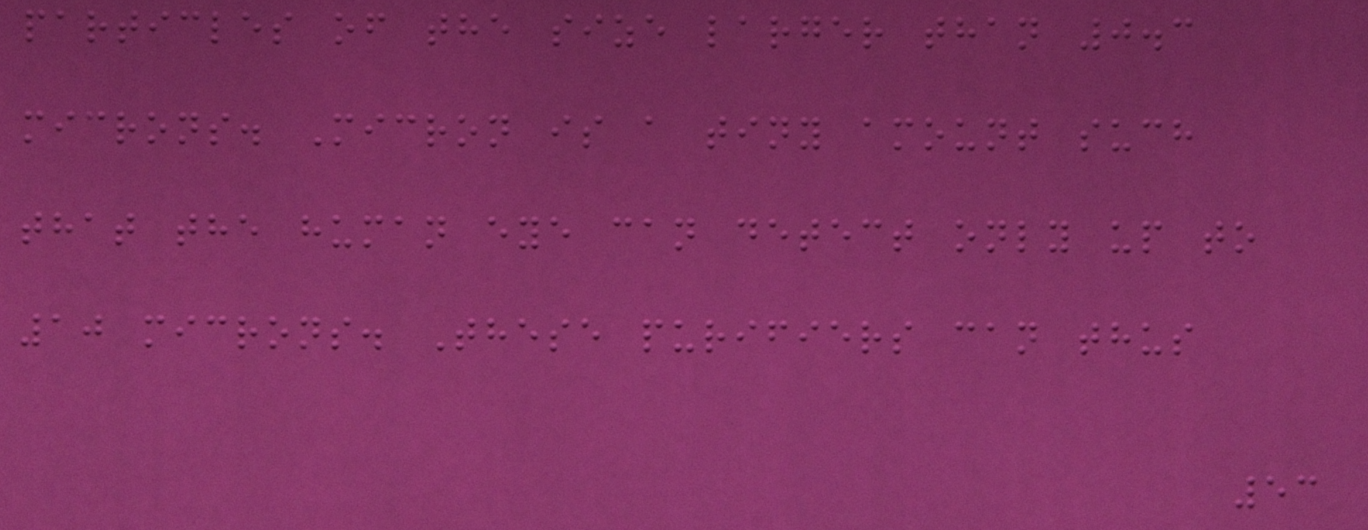particles of the size larger than 0.3
microns. Micron is a tiny amount such
that the human eye can detect only up to
10 microns. These purifiers can thus
53
